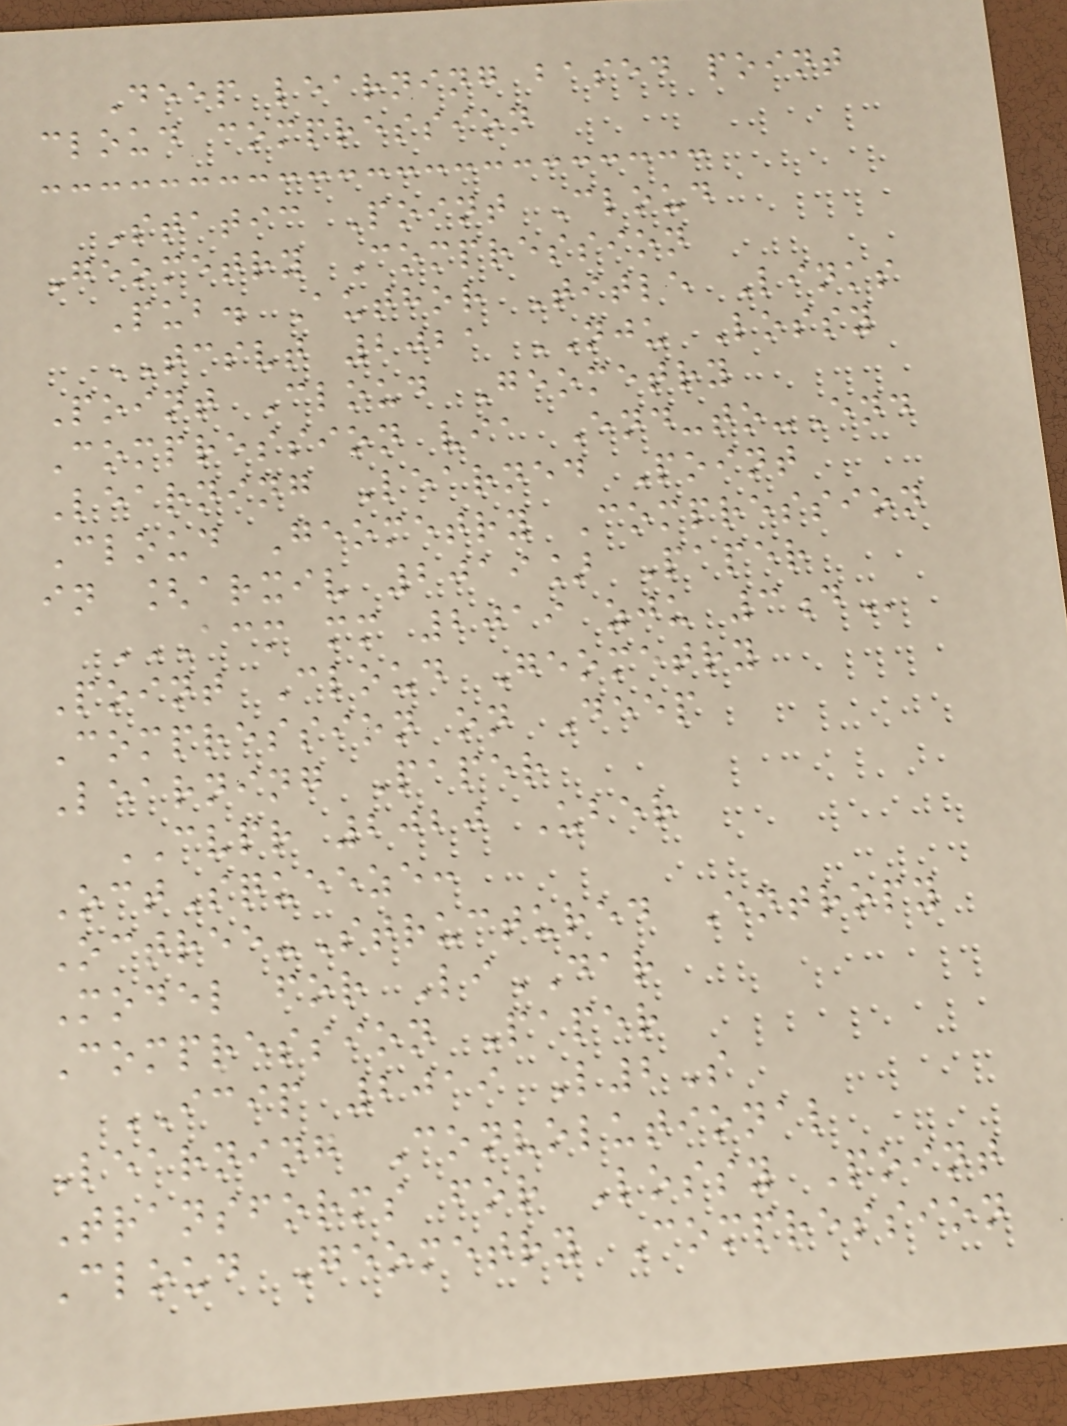Deep learning based point
cloud compression
Static Point Cloud
Geometry Compression
Pub. Author Title Links
TCSVT 2021 NJU Lossy
Point Cloud Geometry
Compression via End-to-End
Learning Learned Point
Cloud Geometry Compression
in [arxiv 2019] Paper
ACM MM 2019 ZJU 3D
Point Cloud Geometry
Compression on Deep
Learning Paper
CVPR 2020 Uber
OctSqueeze:
Octree-Structured Entropy
Model for LiDAR
Compression Paper
ICIP 2019 L2S
Learning Convolutional
Transforms for Lossy Point
Cloud Geometry Compression
